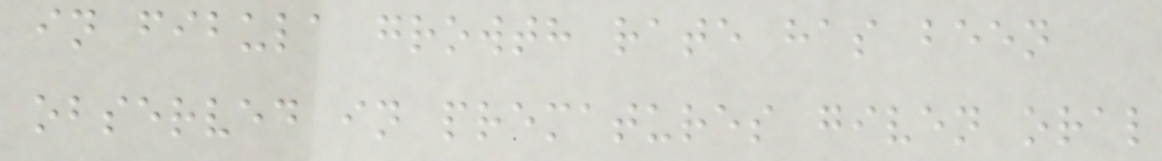in fibula growth rate has been
observed in prematures given oral
